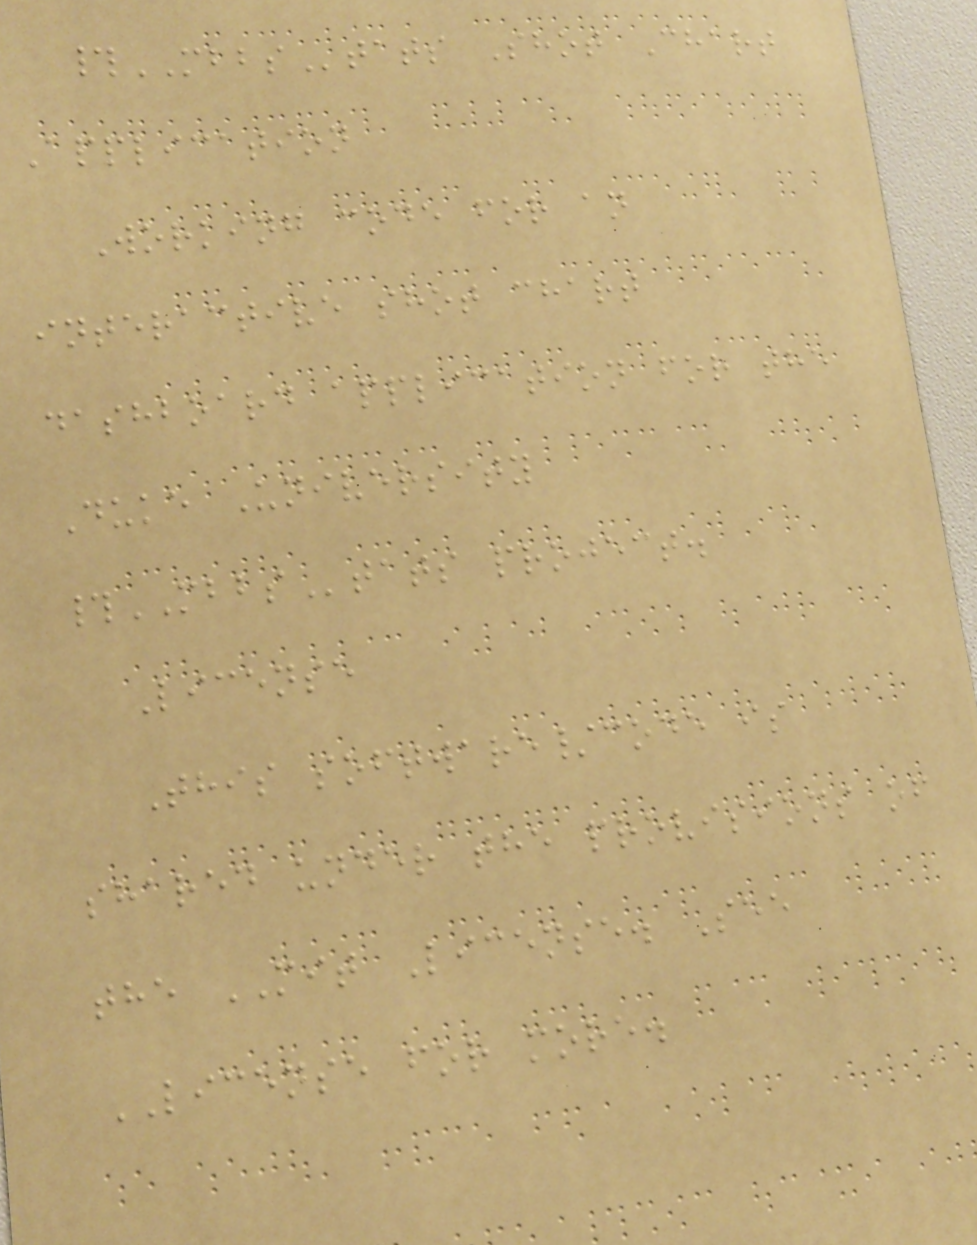#MBBStats Shot Chart
Application
Working code for an
interactive shot chart
dashboard application for the
Duke University
#MBBStats project.
License
This software/code is
shared under the provisions of
the MIT License. See
LICENSE for more.
